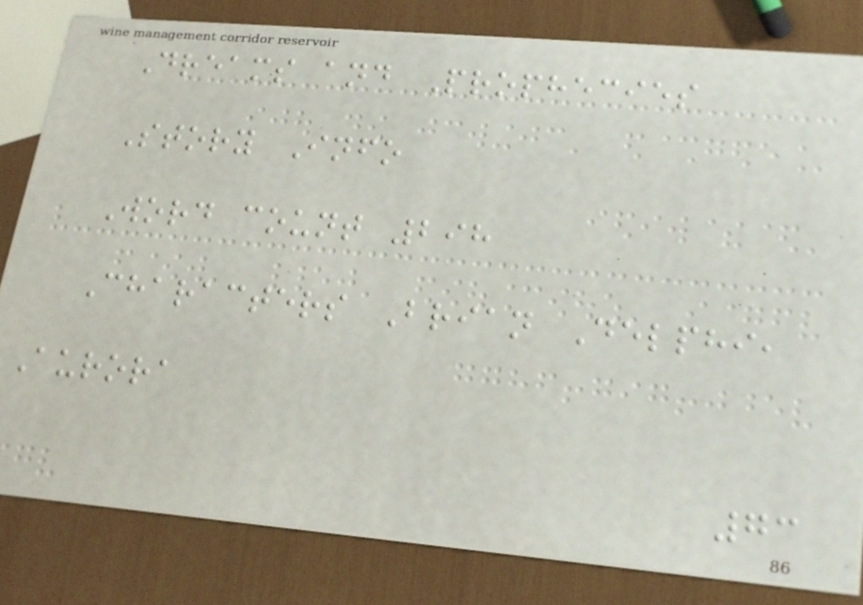Dreams and Prophecies
Story Info
Word count 298
Characters Brian Delphi,
Aurora
73
